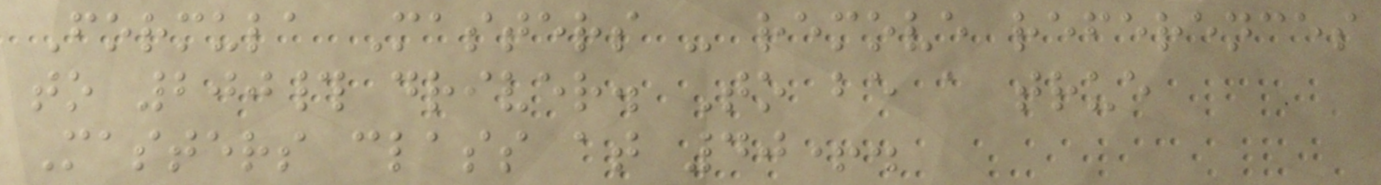Formula Masters - remove references
to 200# driver. To be a true
Masters class at 40+.
